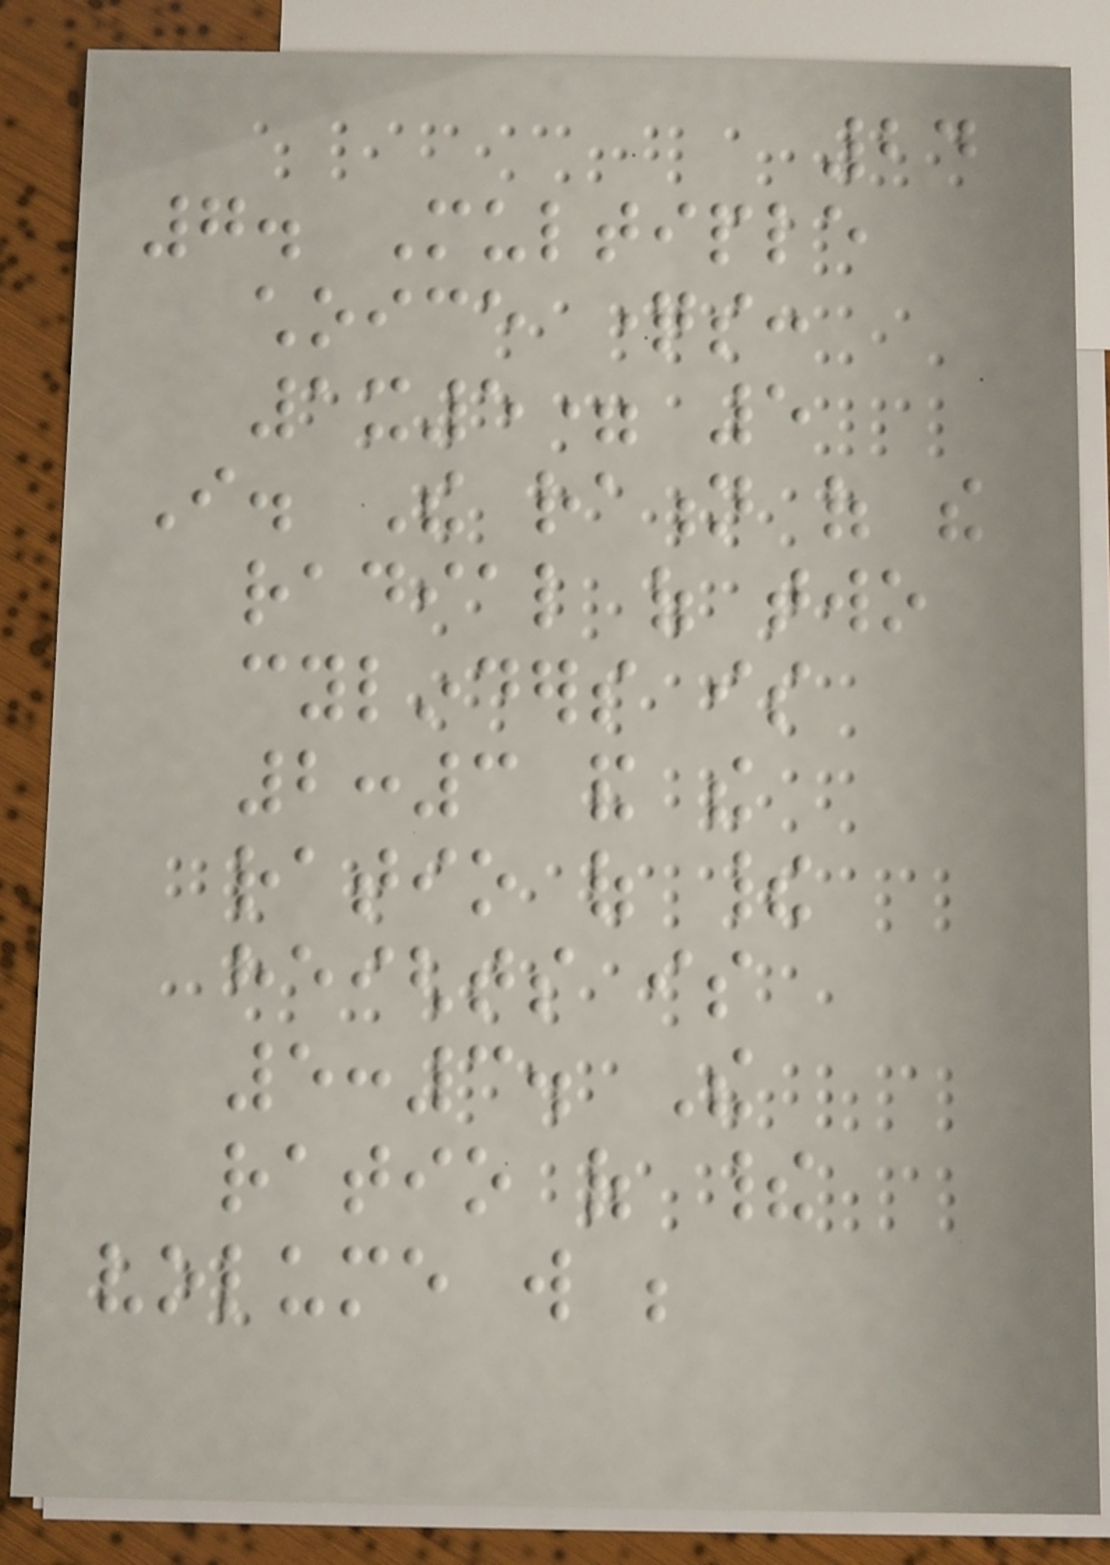24
7. Multiple
choice questions:
1x5= 5
I. The ration of the
radial of two
cylinders is
2:3 and the
ratio of their
heights is
5:3. The
ratio of their
volume will be
